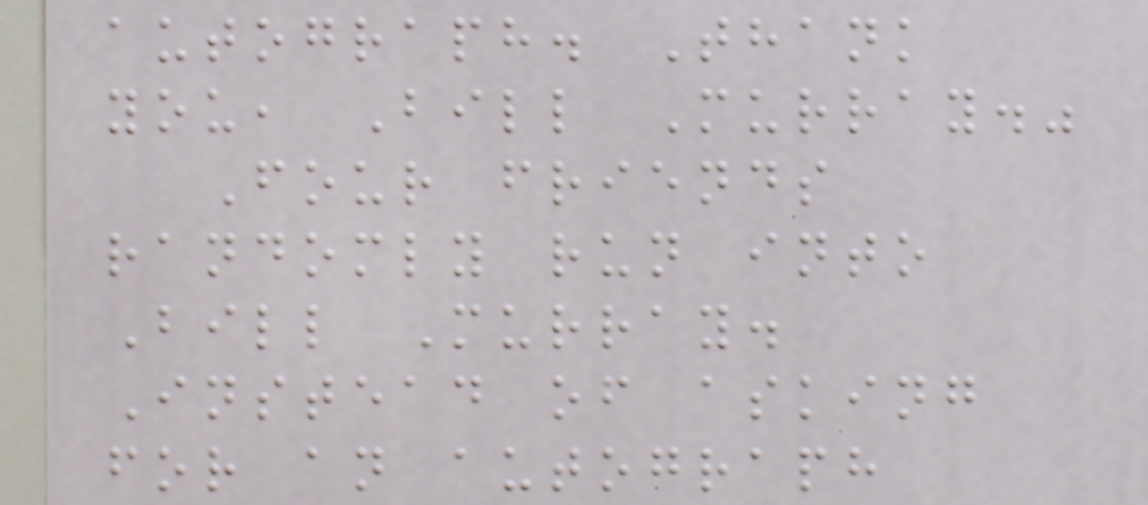autograph. Thank
you, Bill Murray."
Four friends
randomly run into
Bill Murray.
Instead of asking
for an autograph
